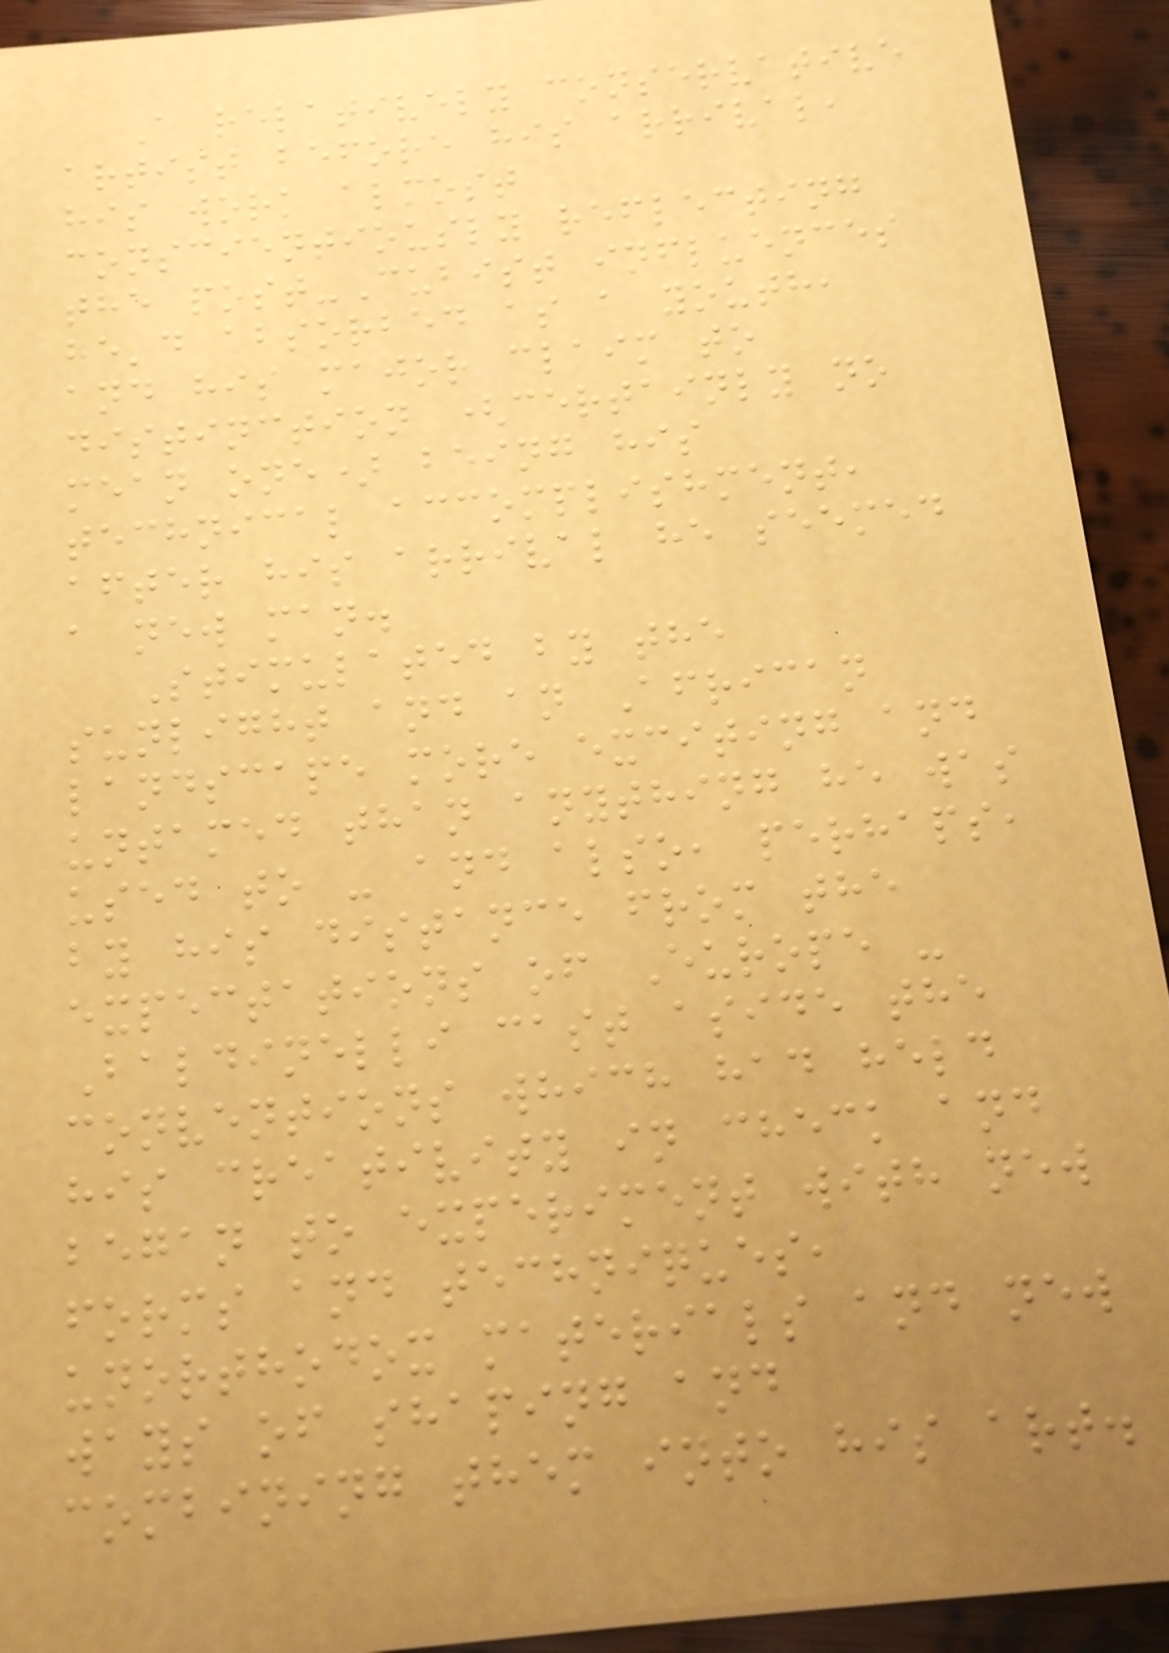A relatively conservative
artist before his arrival,
his work almost
conscientiously reflecting
the post-Cubist influences
he'd absorbed as a youth,
and his major claim to
distinction (certainly no
mean one) being his
technical accomplishment,
after his arrival he seemed
a new man.
Stimulated by the
sunlight and an African
landscape more exciting and
untamed than anything he was
used to - and also, perhaps,
by his distance from the
expectations of Europe -
Baldinelli cast aside the
conventions which had held
his creativity in check and
began to experiment with new
forms and techniques,
unorthodox materials and new
ways of shaping and
combining them into his art.
